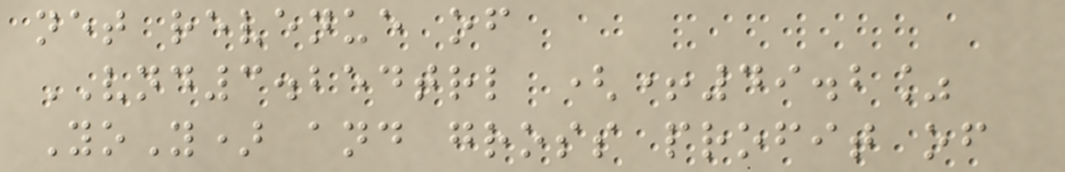net revenue of
VND3.254trl (+49.2%
YoY) and gross profit of
